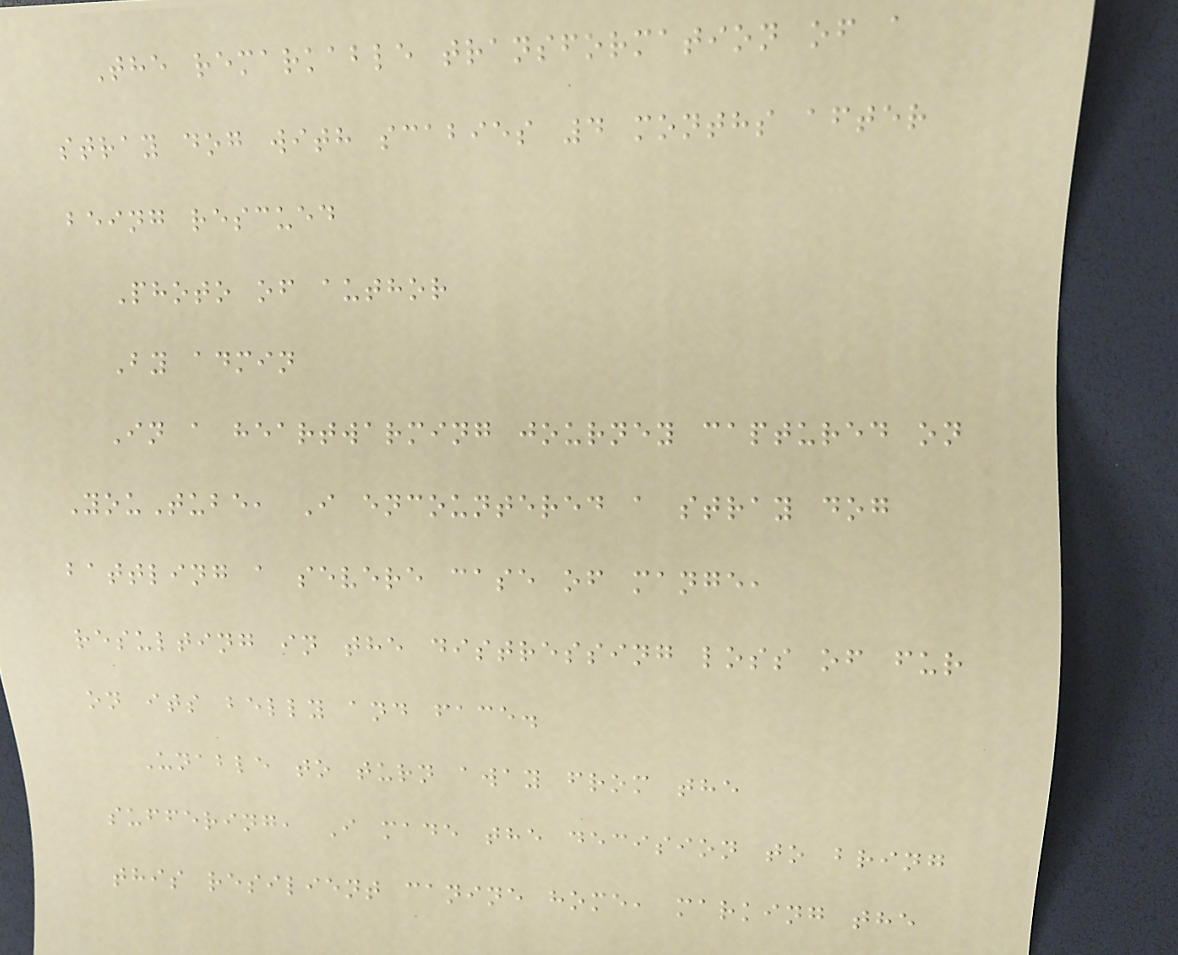The remarkable transformation of a
stray dog with scabies 4 months after
being rescued
Photo of author
By admin
In a heartwarming journey captured on
YouTube, I encountered a stray dog
battling a severe case of mange,
resulting in the distressing loss of fur
on its belly and face.
Unable to turn away from the
suffering, I made the decision to bring
this resilient canine home, marking the
